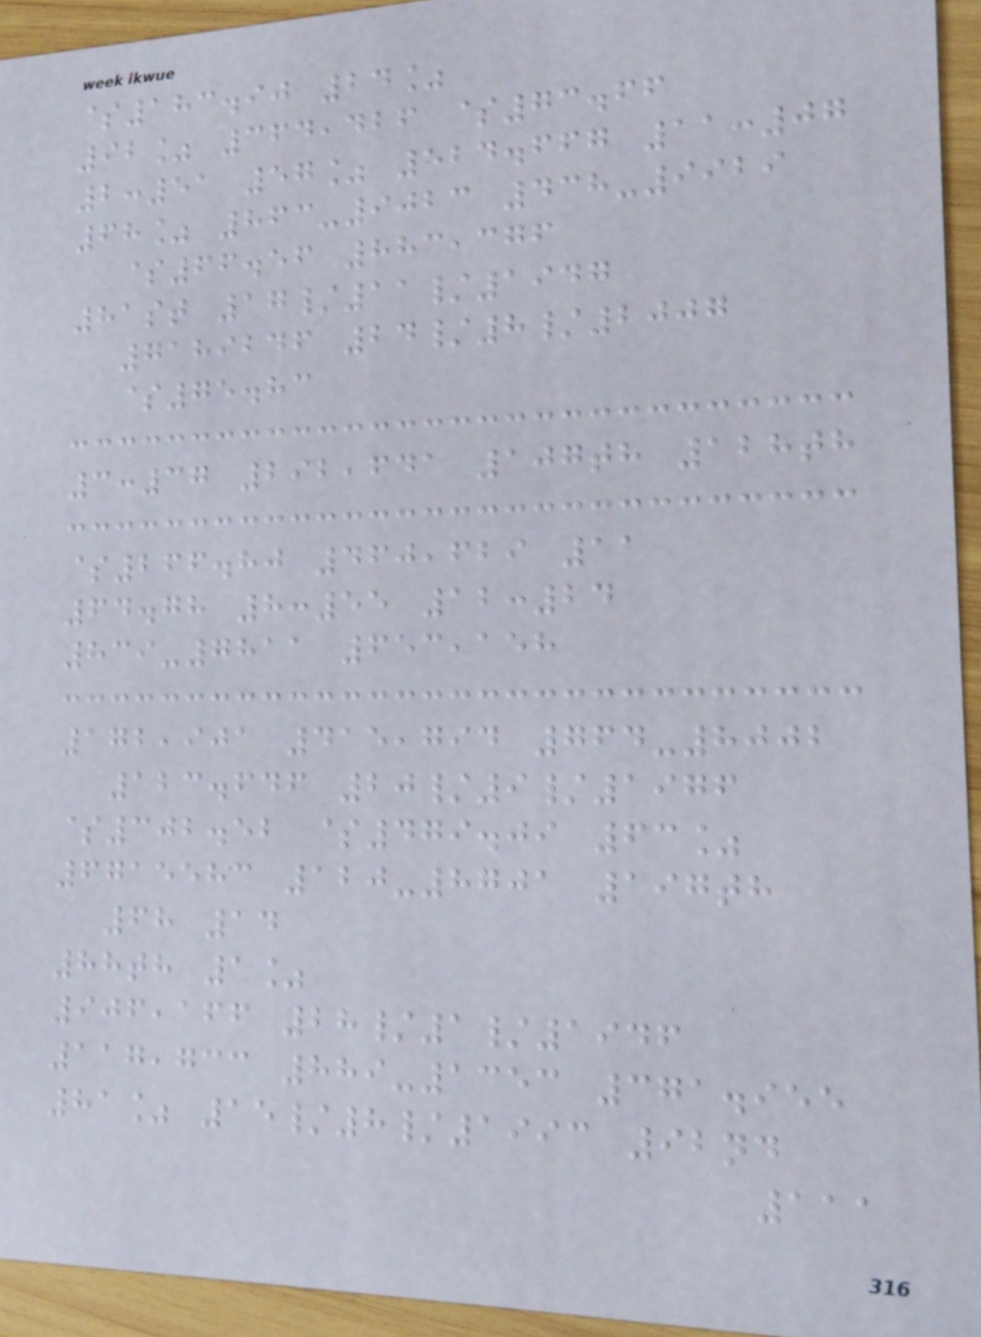$183.90 24%
92% 364,426 $73.66
2:51 57% 524.667 11:07
68% 863-9023 438-9929
$66.56 883,376
81st 17/11/1947
7189246 24/8/2007
$75.83
3:37 292,641 107th 128th
$266.80 460,629 11
64.78 8:55 12:24
839-7811 653,158
172,901 415,794 764-8002
123.646 20/9/1976
$302.52 $479.09 63%
6715583 120-8701 197th
68 14
88th 1%
906,166 28/1/1946
117,733 889-1353 371.955
81% 15/8/1993 92nd
111
